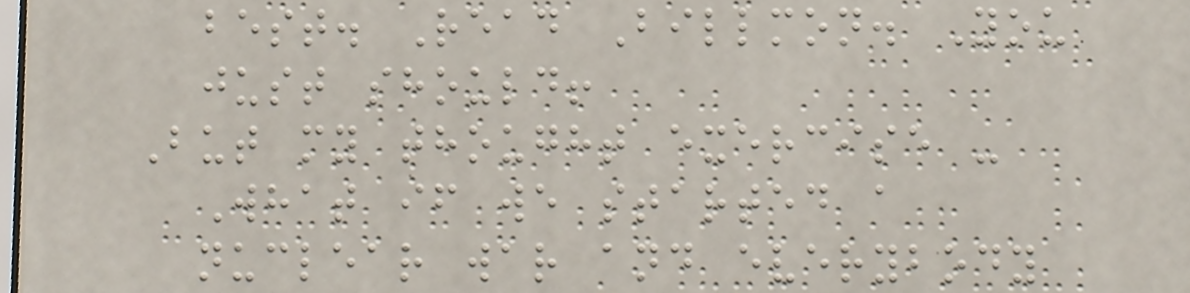best. Read Billmon. You
just should!
But my thought exercise -
What if we started a
nuclear war and everybody
